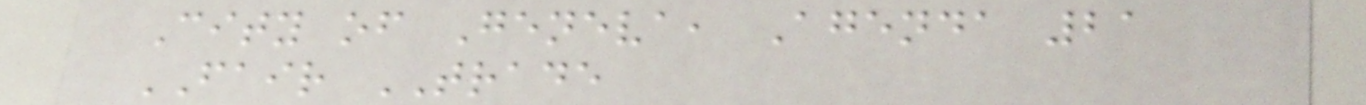City of Geneva, Agenda 21
FAIR TRADE
